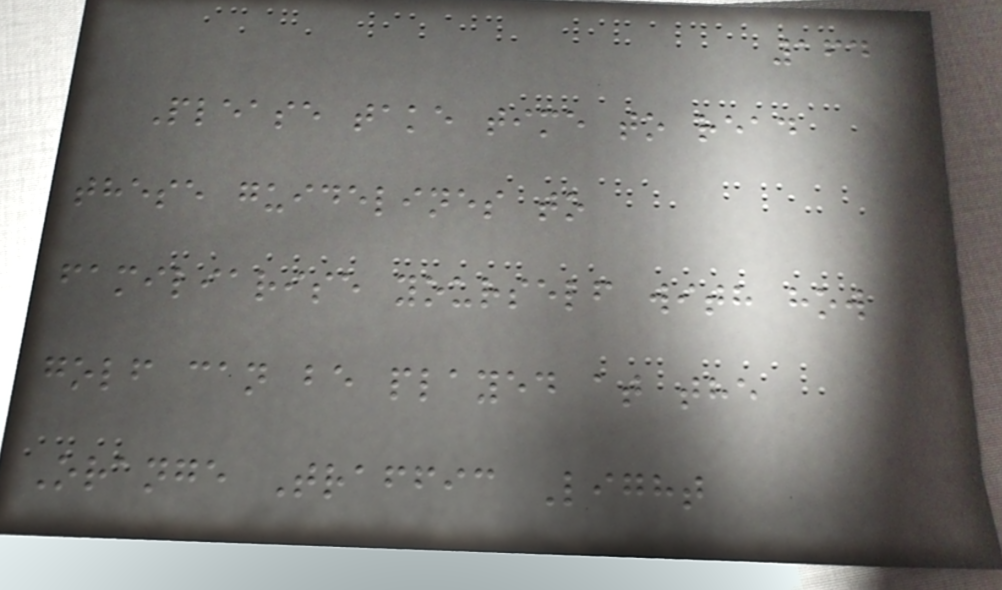164
Please take time to read
these guidelines to
familiarise yourself with how
golf can be played at the
Orange Traffic Light
